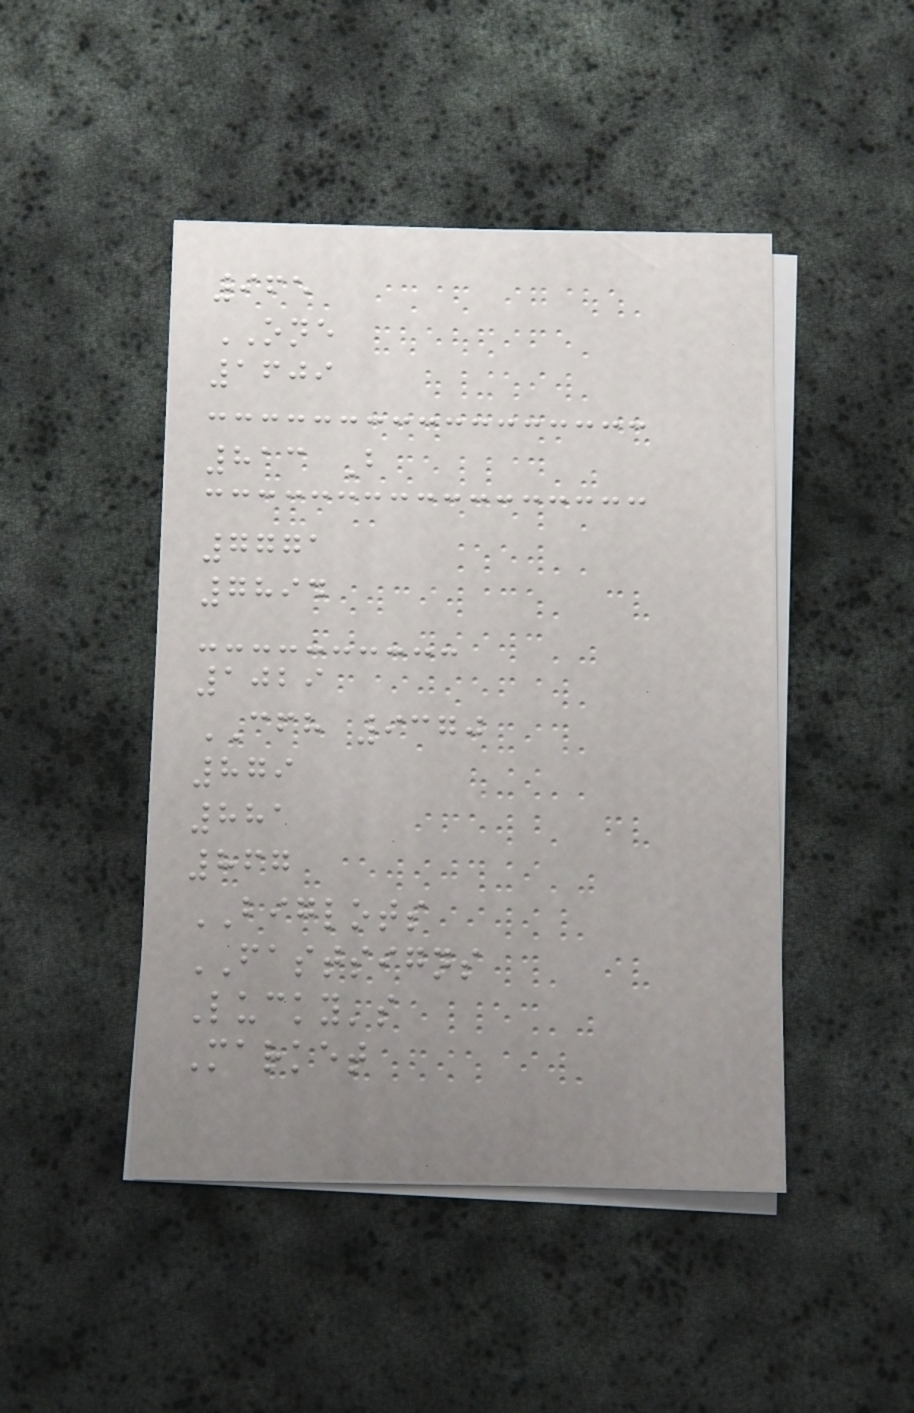965
ONE
1609
813 B
7771
7894
1029
CFH 9370
879
881
867
BIGLOTS
FASTSIGNS
Lucky's
Market
